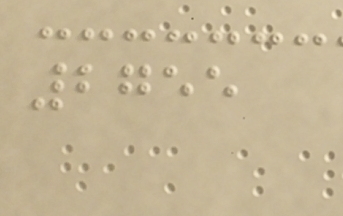2755
